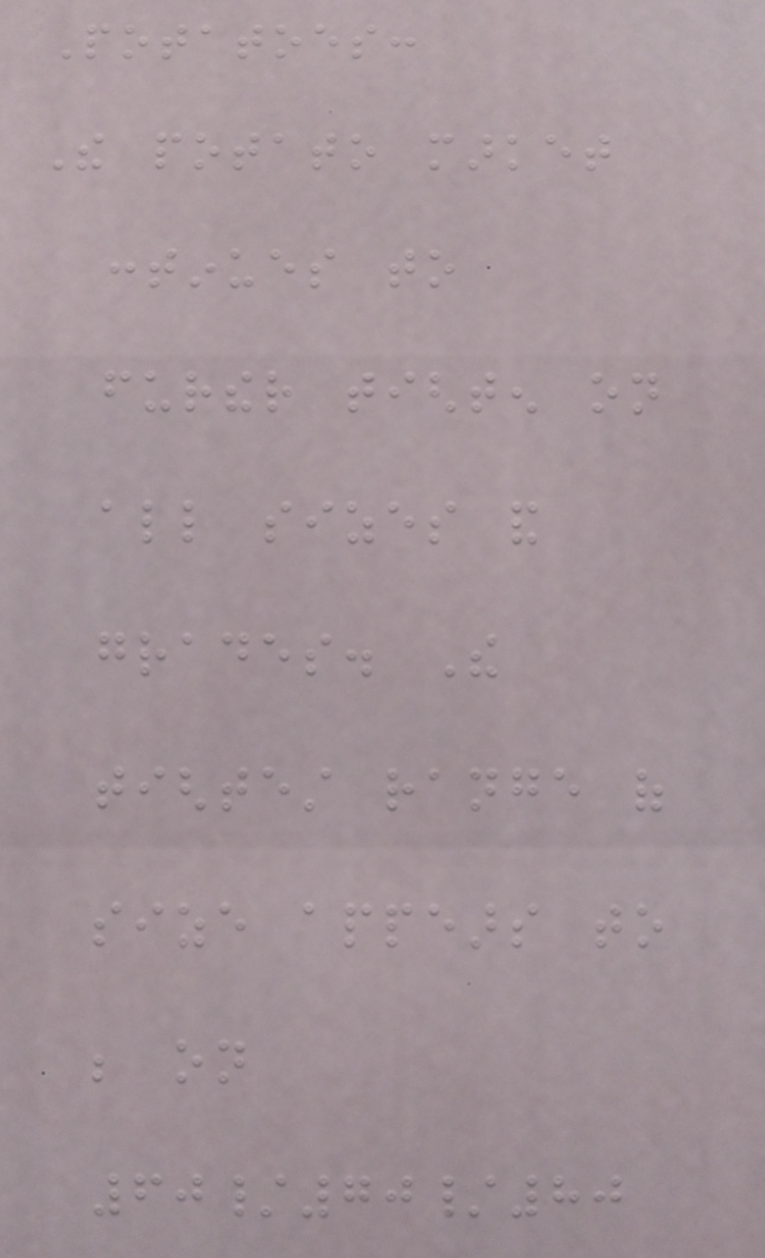Potatoes:
The potato market
continues to
further tighten on
all sizes and
grades. The
tightest range of
size appears to
be on
60/70/80
